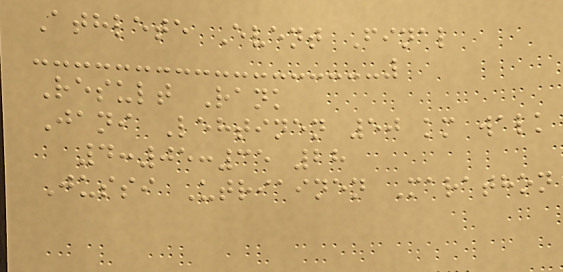Athlete Event Final
Result Rank
Jani Lehtinen 50 km walk
4:05:35 28
Jussi Utriainen Marathon
